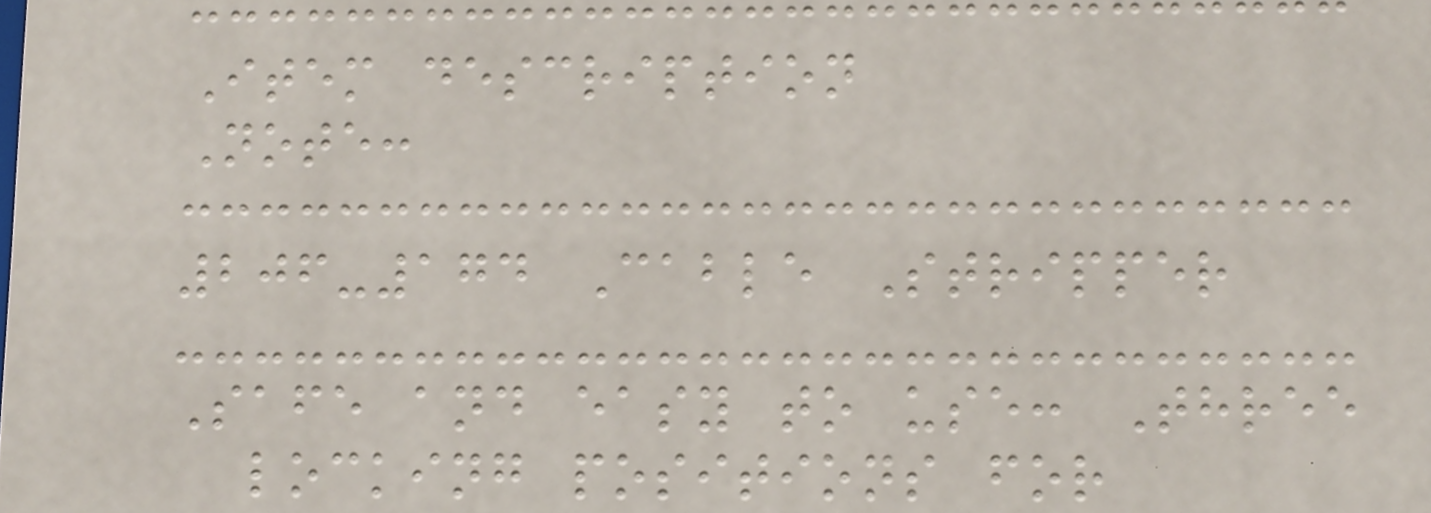Item description
Note:
206-174 Cable Stripper
Safe and easy to use: Three
locking positions for
